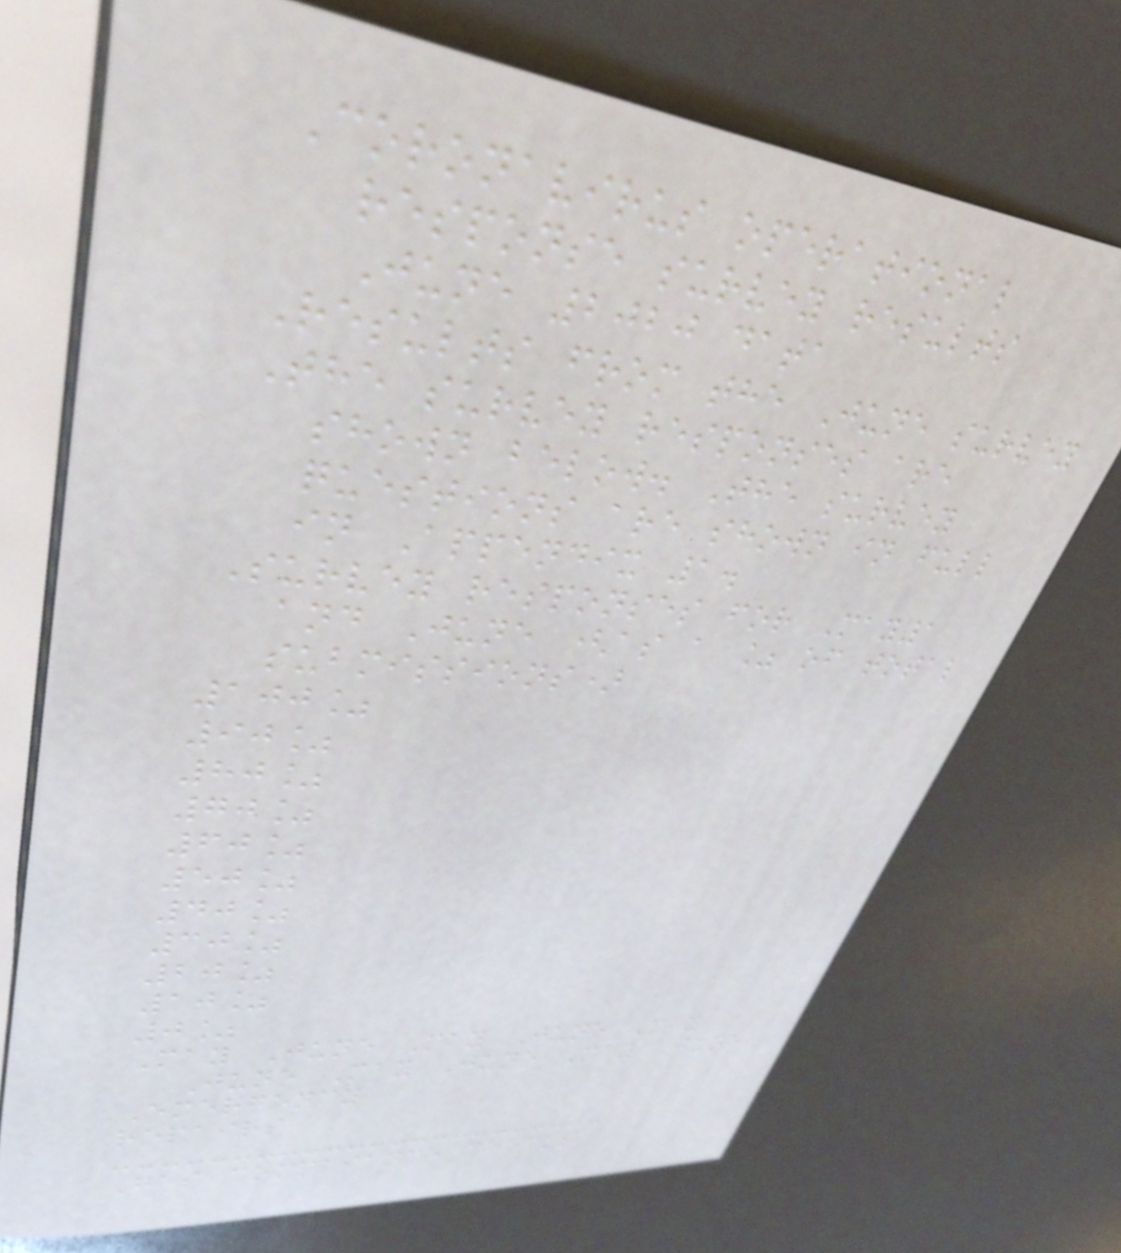Coronavirus operational
response survey results
June 2020 data
Results from the June survey
The survey responses are
shown below. The survey
questions are shown in full
in Appendix 1.
Survey responses for May1
and June (as a % of total
submissions)
100%
90%
80%
70%
60%
50%
40%
30%
20%
10%
0%
May June May June May
June May June May June
Emergency
repairs
Gas compliance checks
